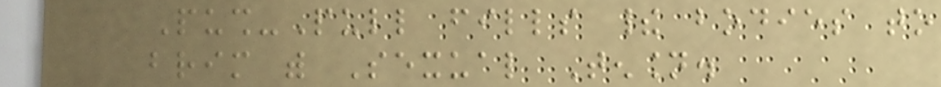Push-Pull fills their bodies to
brim with Sexual Tension.
